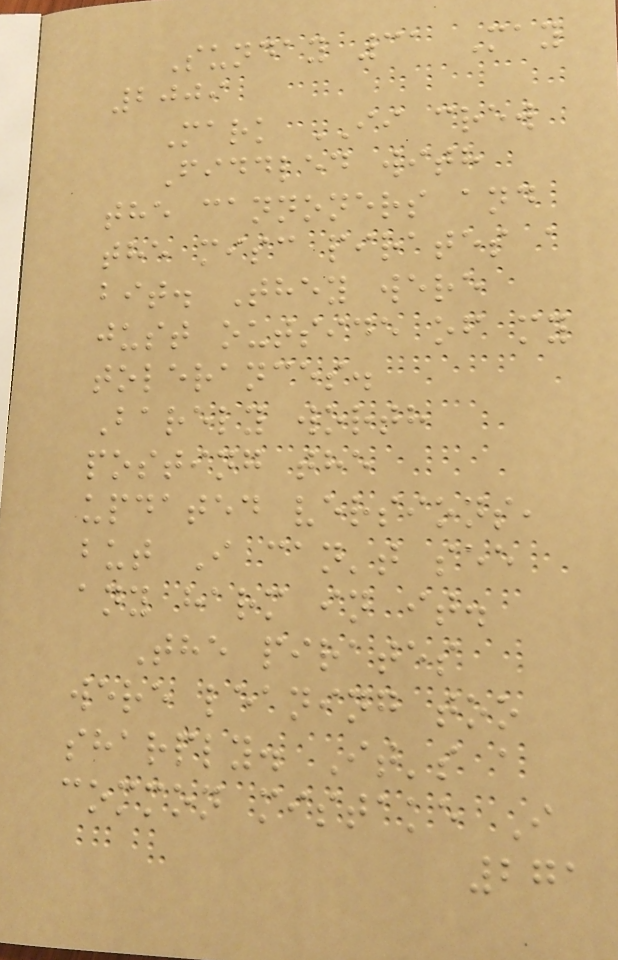Sunday 31 May
2009
Mark II crew
Fiddled with
the cannoners and
the misc pirates a
bit. They were
just outside of my
tolerances.
Barely worth
posting the
updated versions,
but I can't see
any harm in it.
The pirates
were leaning too
sharply. It's a
common mistake I
271
